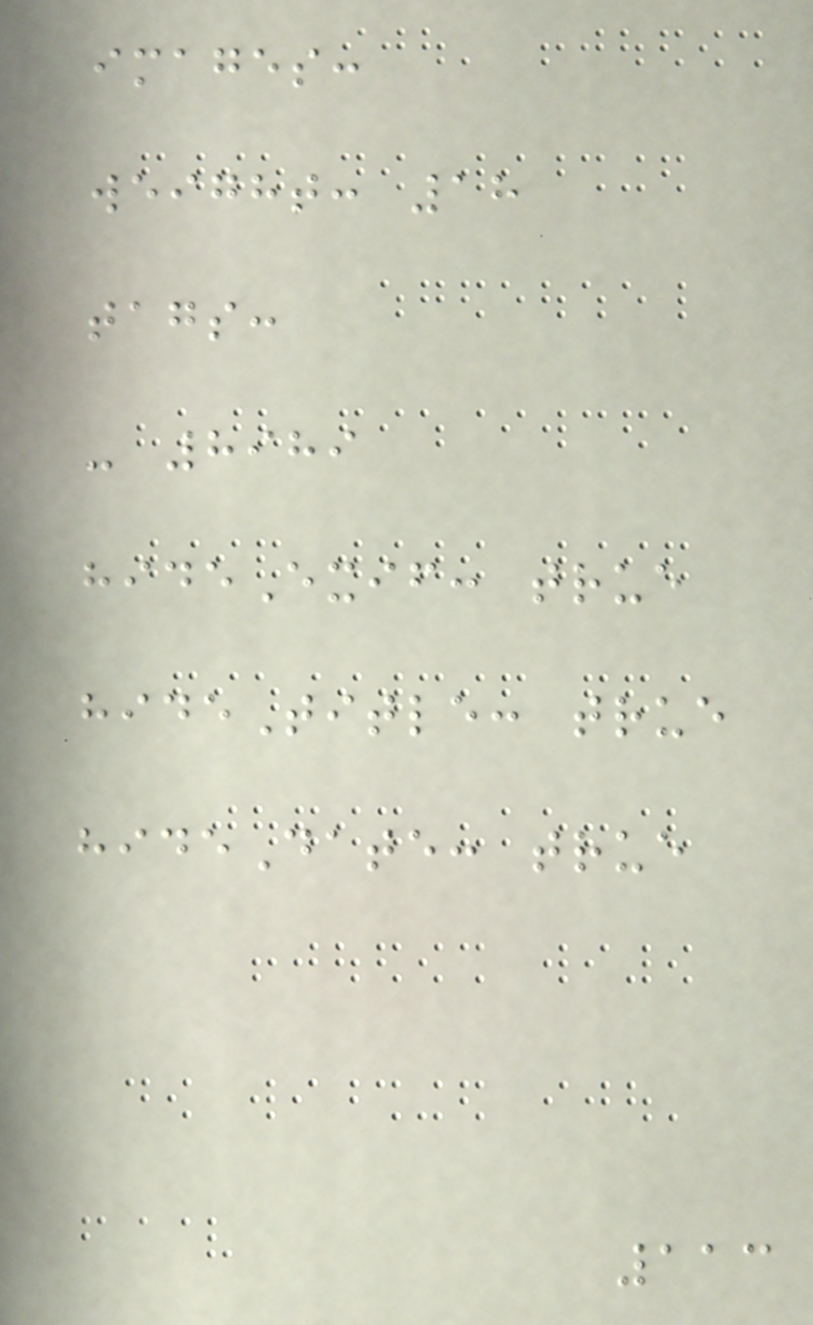images:
weight: 18
tags:
- 8989
hideExif: true
hideTitle: true
hideDate: true
113
